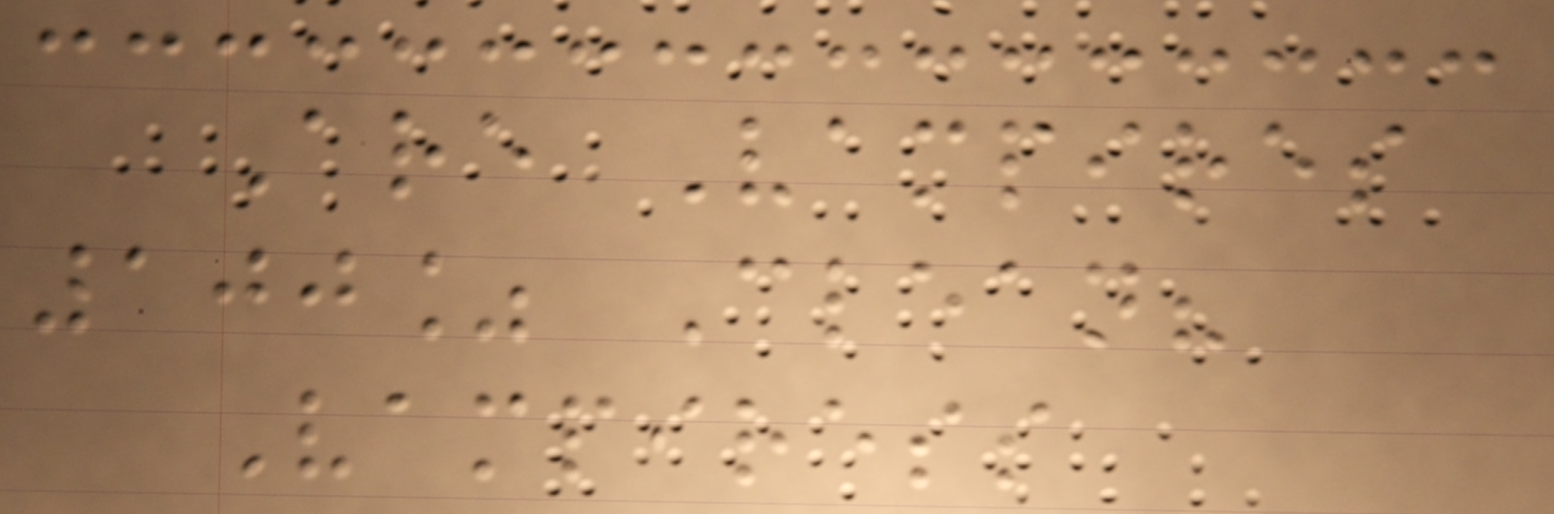Are Vampires
100% Clean?
Vampiress
